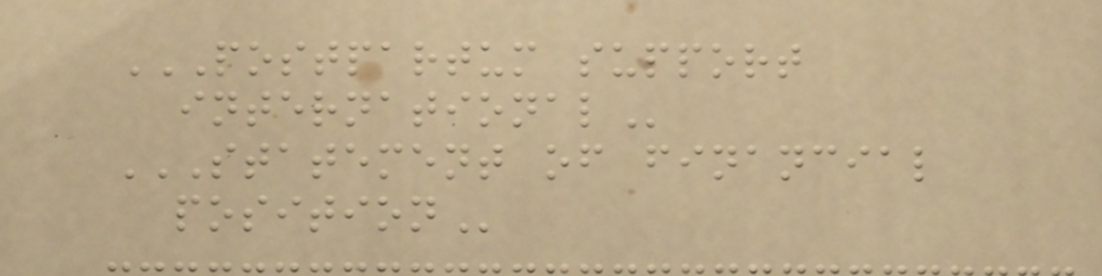POSTPARTUM SUPPORT
INTERNATIONAL
STATEMENT OF FINANCIAL
POSITION
